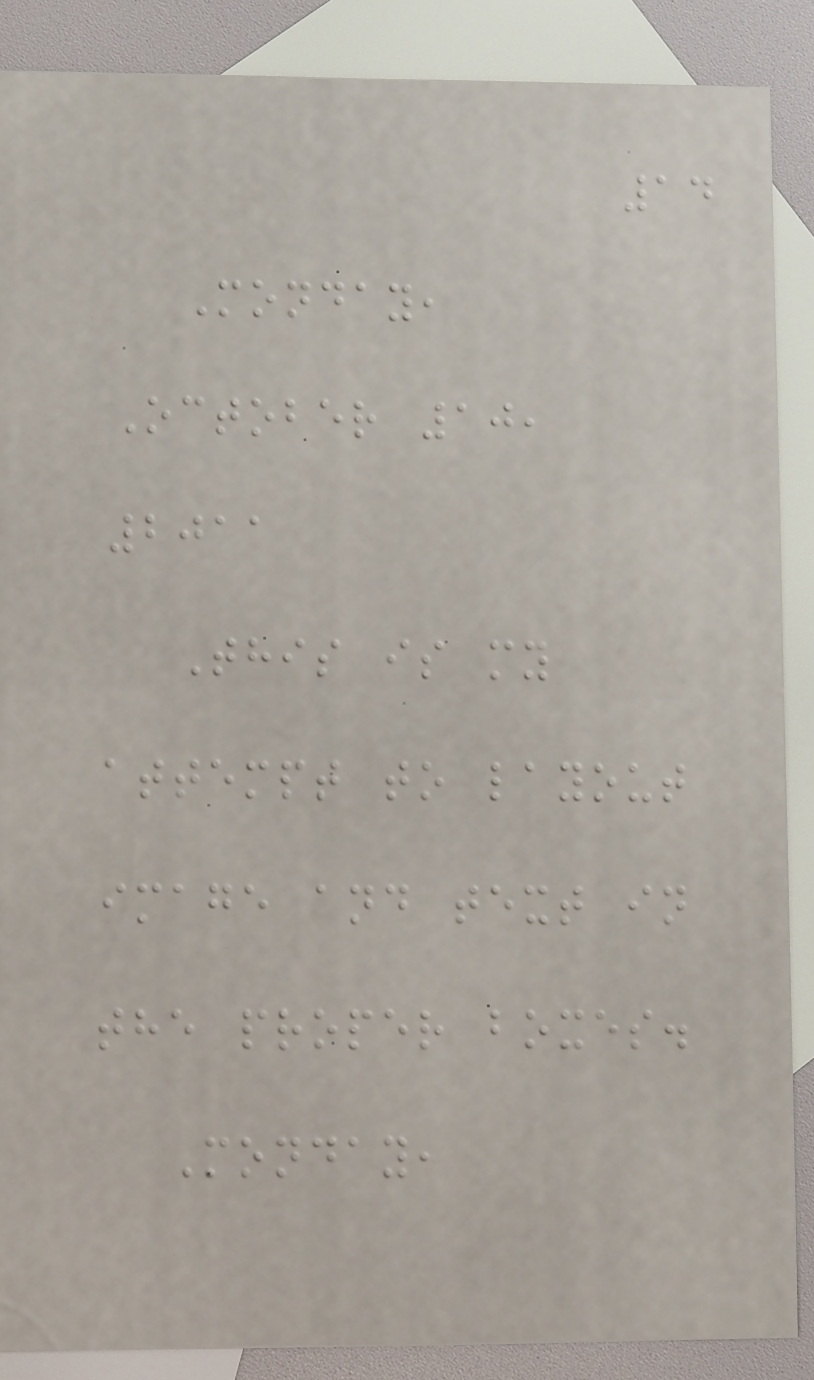14
Monday,
October 10,
2011
This is my
attempt to layout
image and text in
the proper boxes.
Monday,
